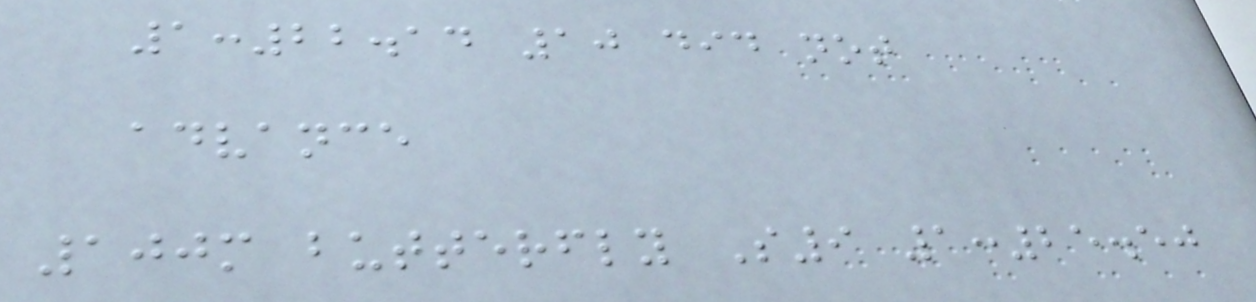1:22.14 10 did not
advance
100m butterfly S9 1:25.50
